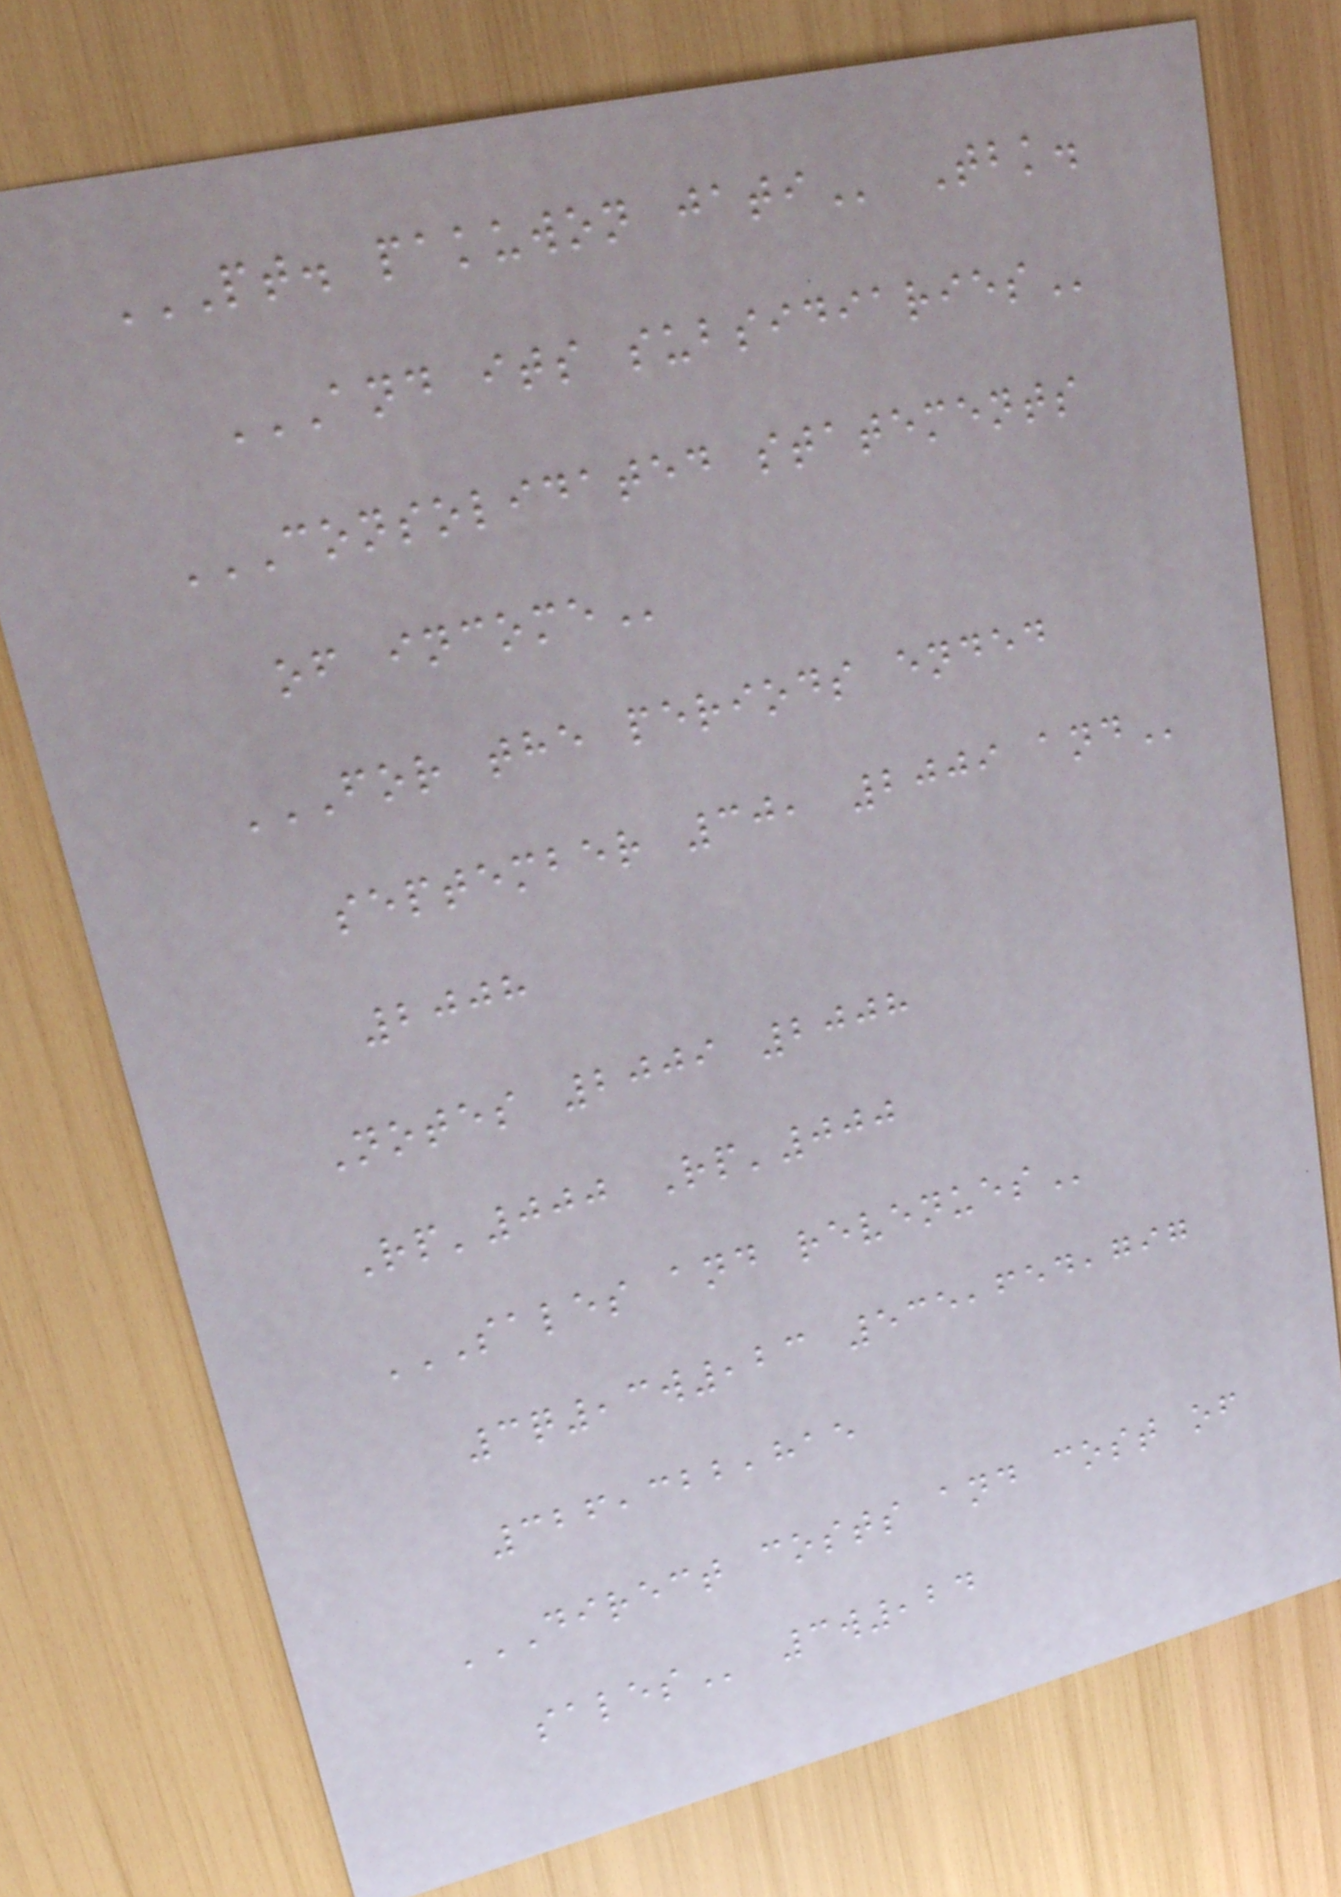PT. PAKUWON JATI Tbk.
AND ITS SUBSIDIARIES
CONSOLIDATED STATEMENTS
OF INCOME
FOR THE PERIODS ENDED
SEPTEMBER 30, 2009 AND
2008
Notes 2009 2008
Rp'000 Rp'000
SALES AND REVENUES
3q,3w,23 535,654,797
326,322,815
DIRECT COSTS AND COST OF
SALES 3w,24
